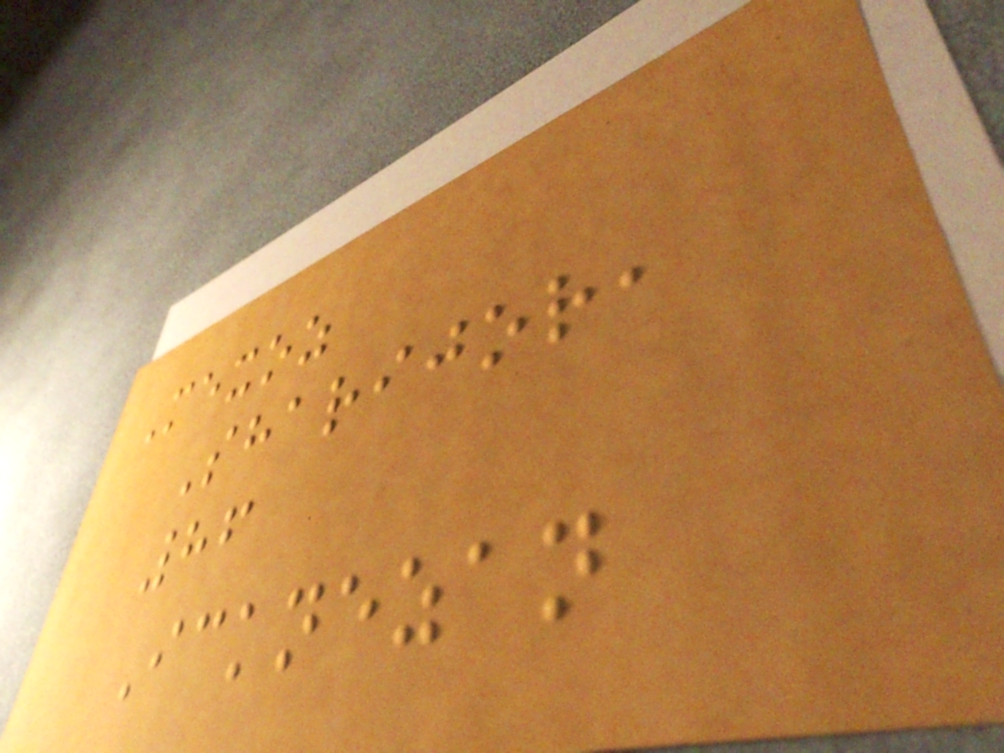Mexoz
Sharijor,
86
Icknezan
